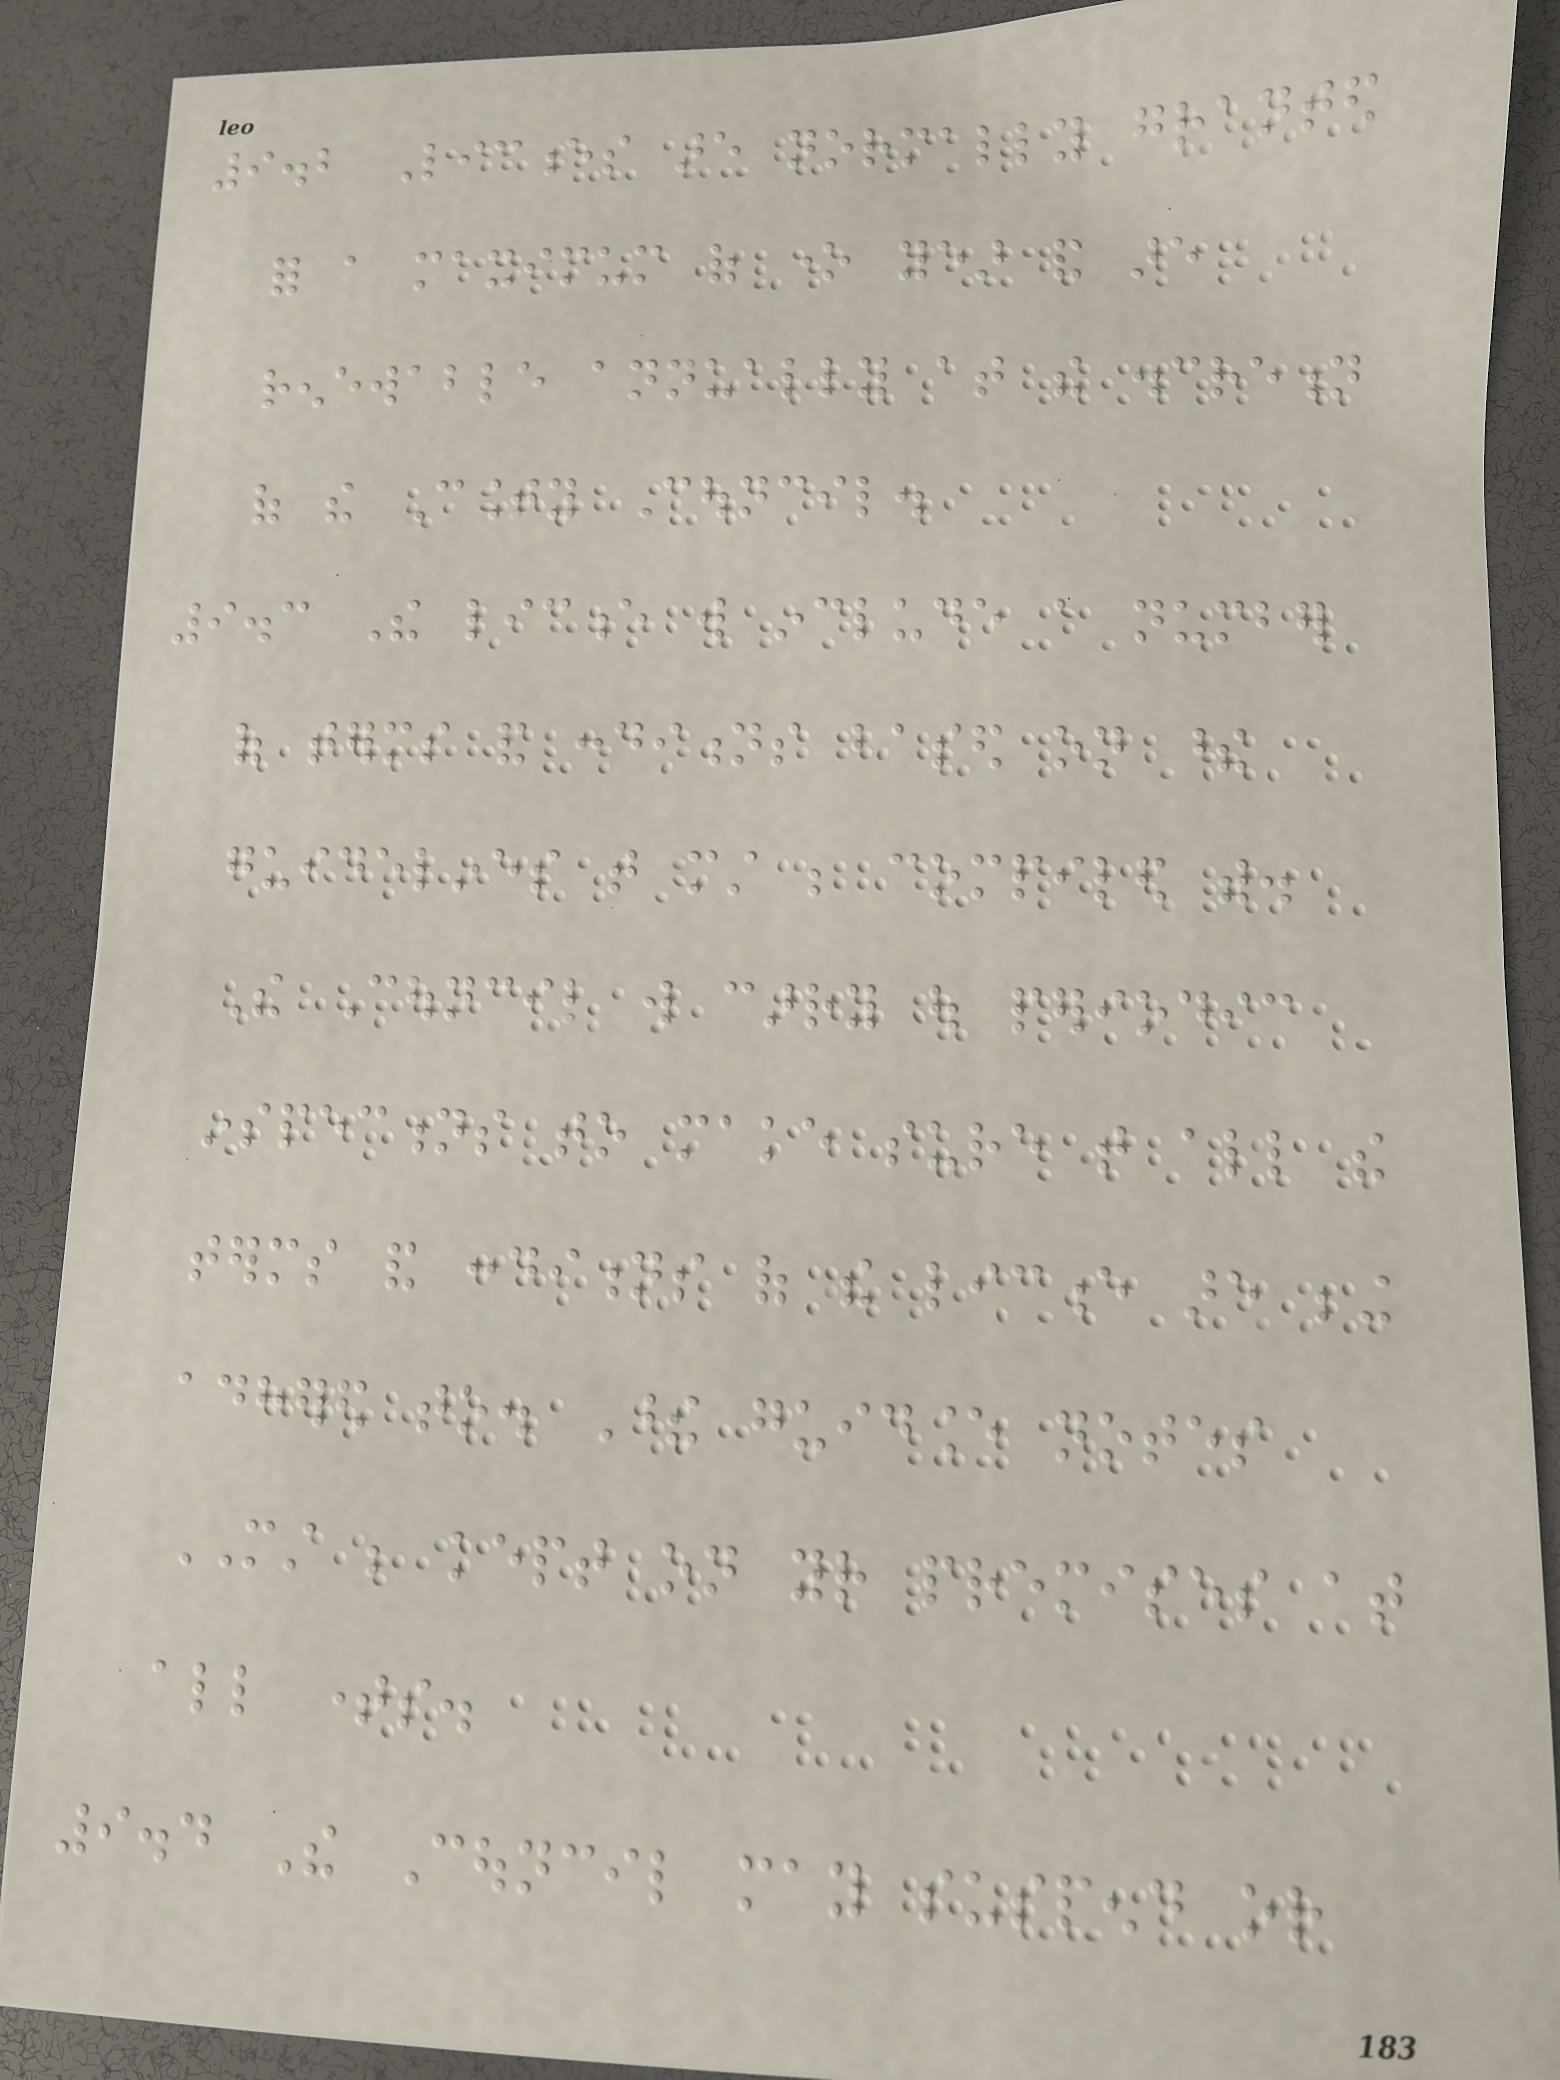9.2 Licences are normally granted
for a maximum of one year and are
renewable annually at the discretion
of the County Council.
9.3 The licence will include a number
of terms and conditions based on these
guidelines that must be compiled with.
The Council will carry out periodic
inspections to make sure that all the
terms and conditions of the licence are being
adhered to. These guidance notes
MUST be kept on your premises at
all times.
9.4 The Council may suspend or
